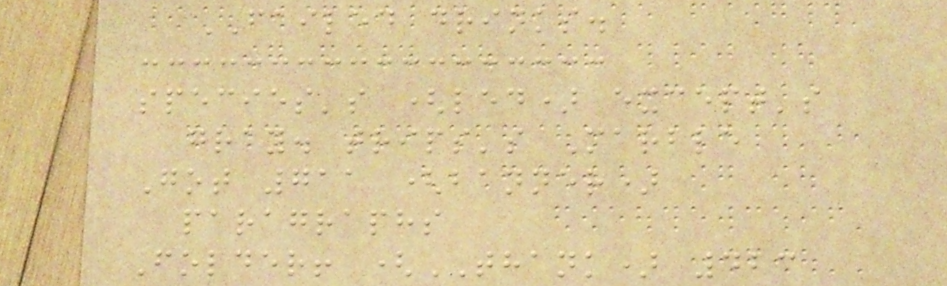FAILED drinks.
species's (led) except's
gray. trips's Marble
Got 711 (banner)
paragraphs
Folder! (THANK) 423
